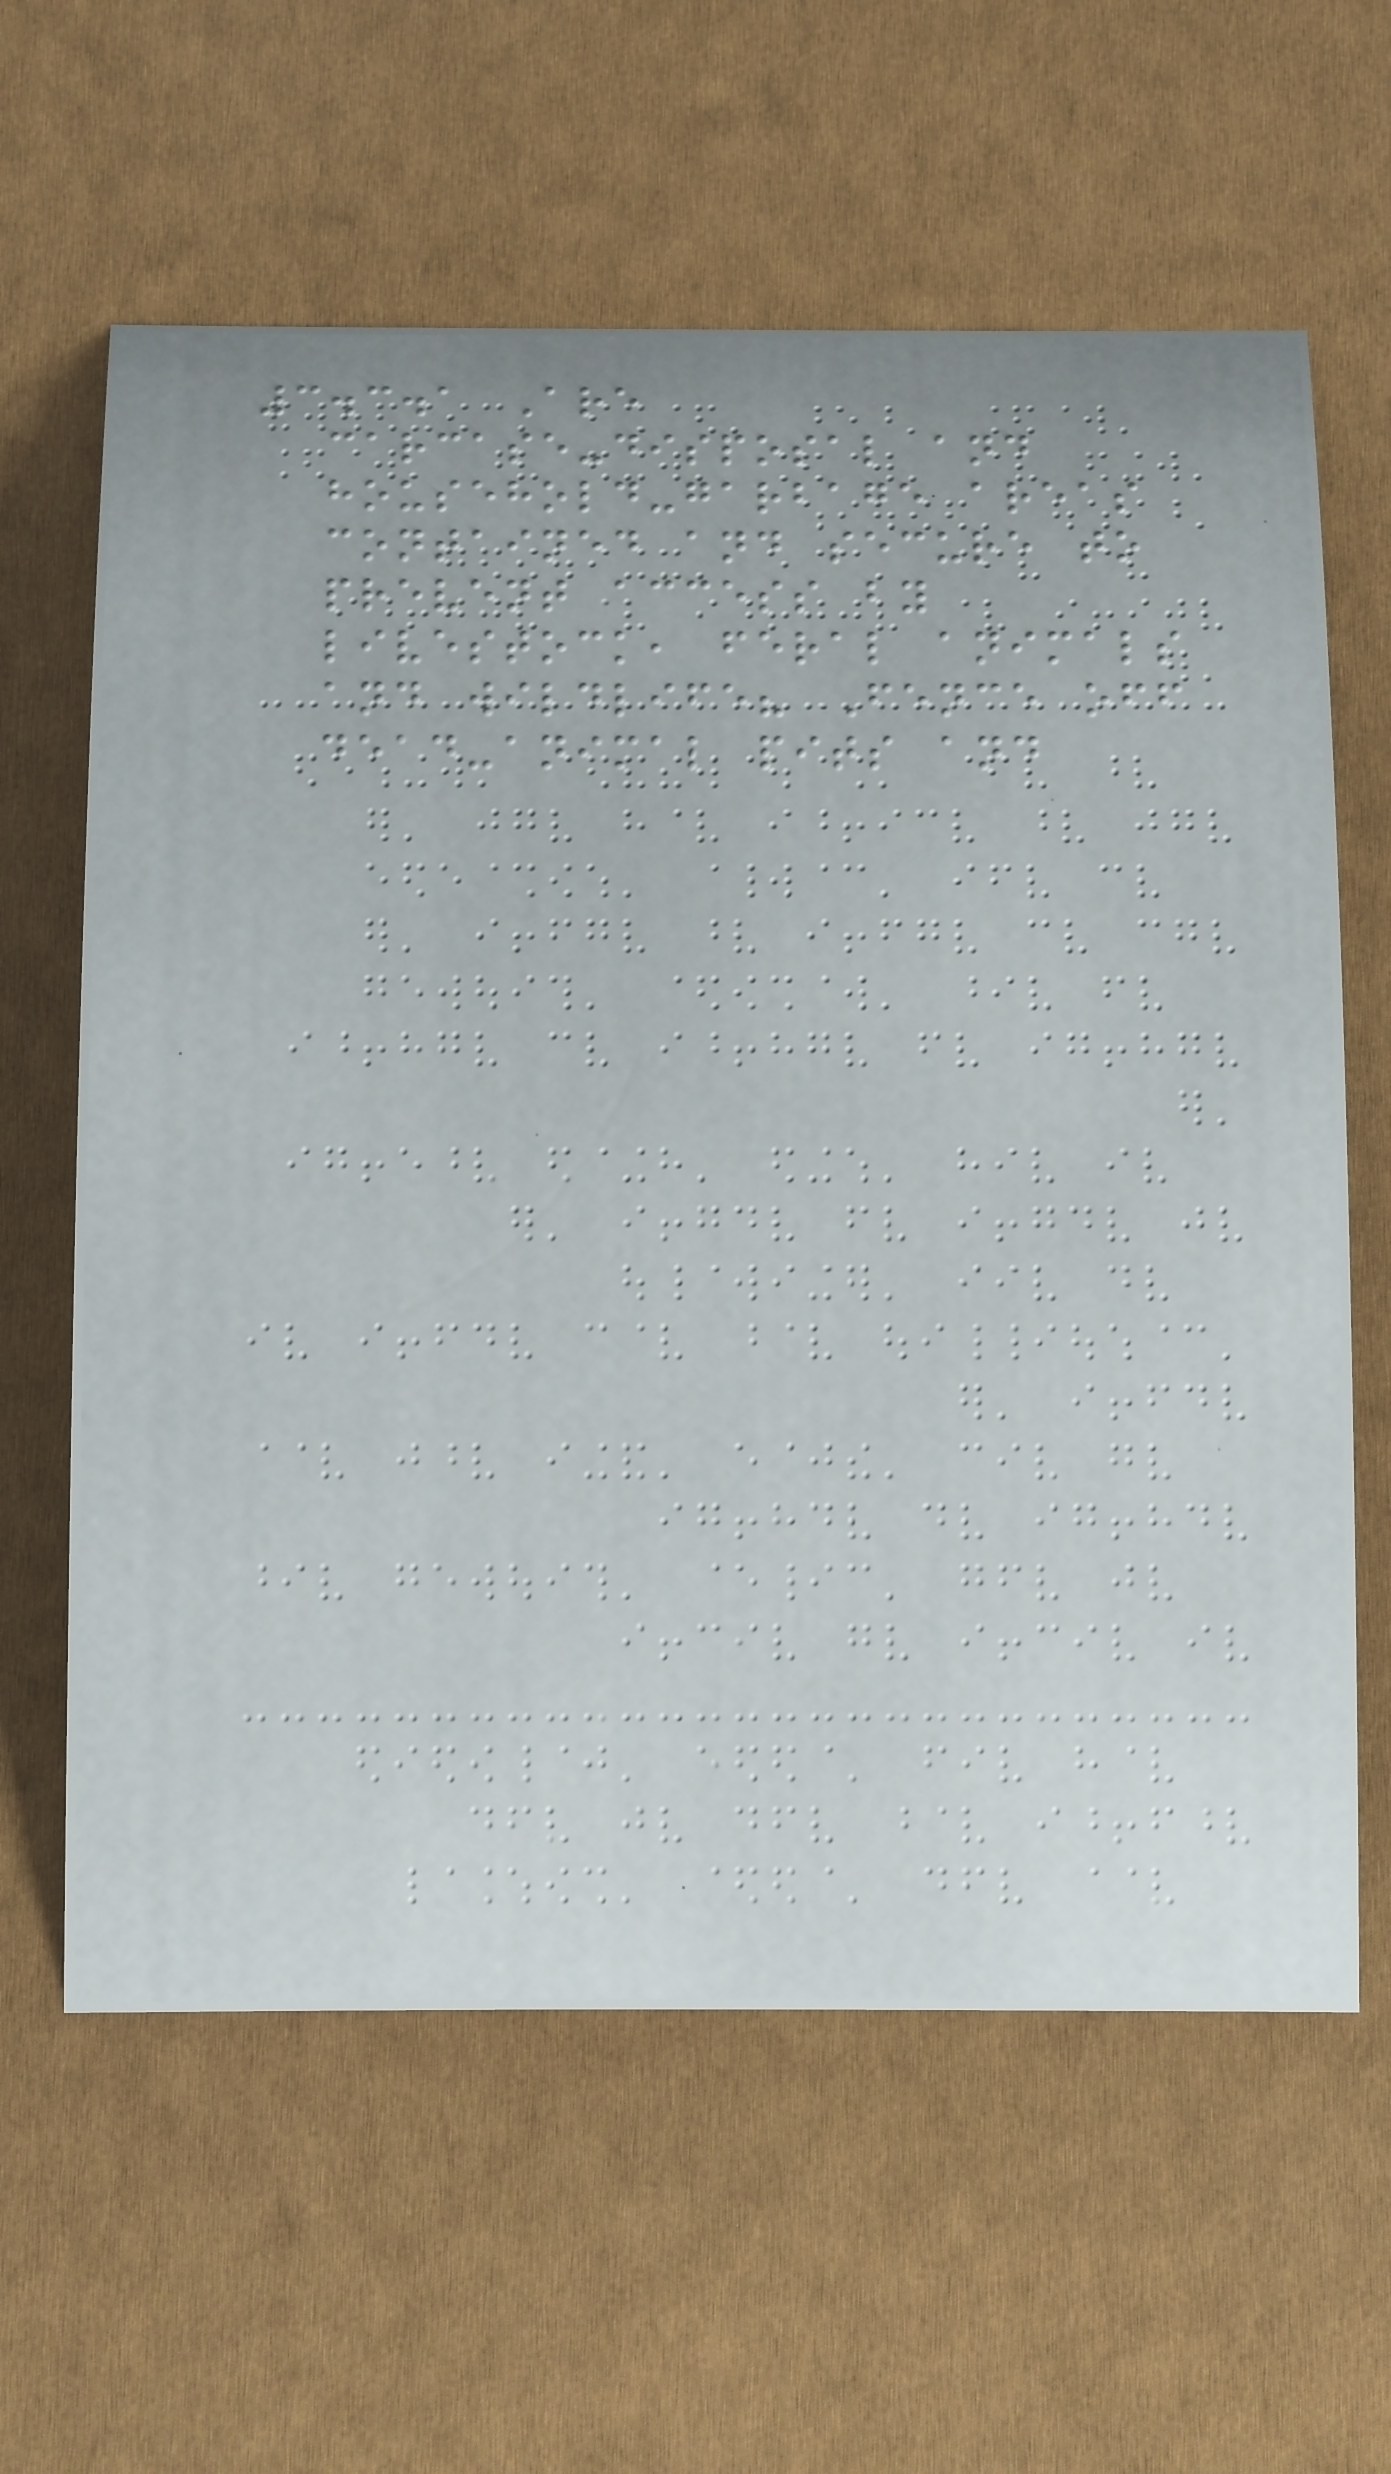3.3.1 Are
carcase-disposal and
household-garbage areas
contained and secure to
prevent access by
livestock, feral animals
and wildlife? Fence off
dead-animal pits and
